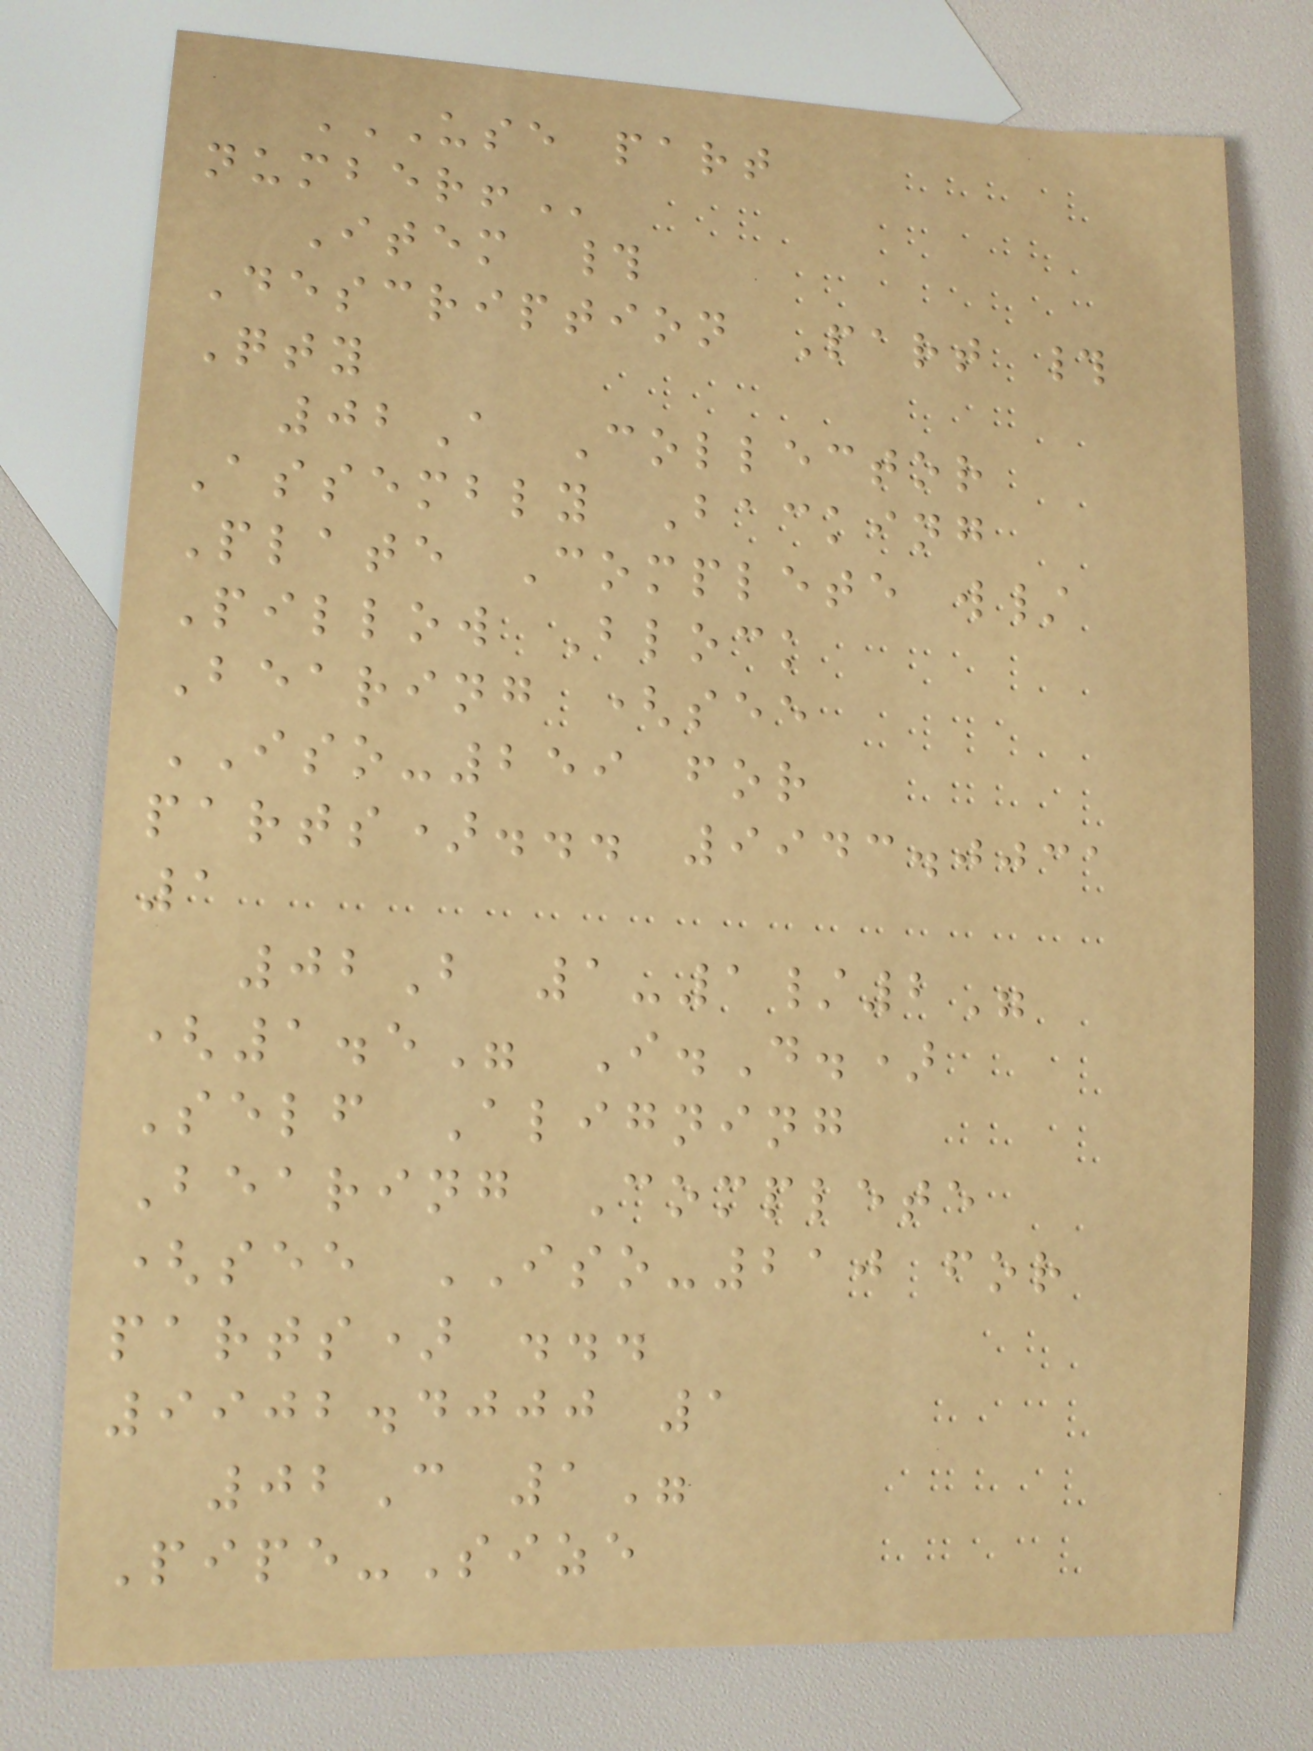USE PART
NUMBER!
Item #
Description Part #
Qty
02A Collector
Assembly Backing
Plate Complete w/
Pillow Block
Bearing (see
ISO-259 for
parts)... 9943.0031
1
02B 1-1/2"
(1.5" I.D.)
Self Aligning
Bearing Complete
(see ISO-210 for
parts) ...
9902.4000 1
02C 1"
Pipe-Size
